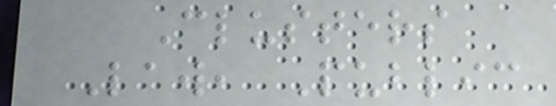Clusters
Law, Public
